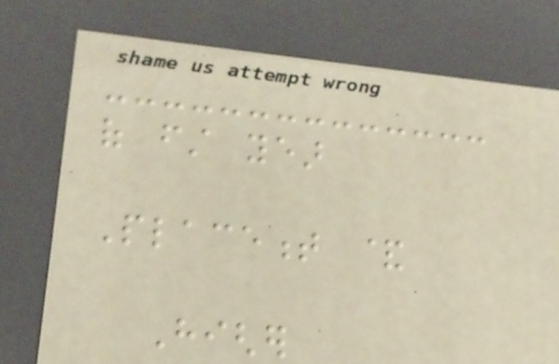of first year
Placement &
Higher
